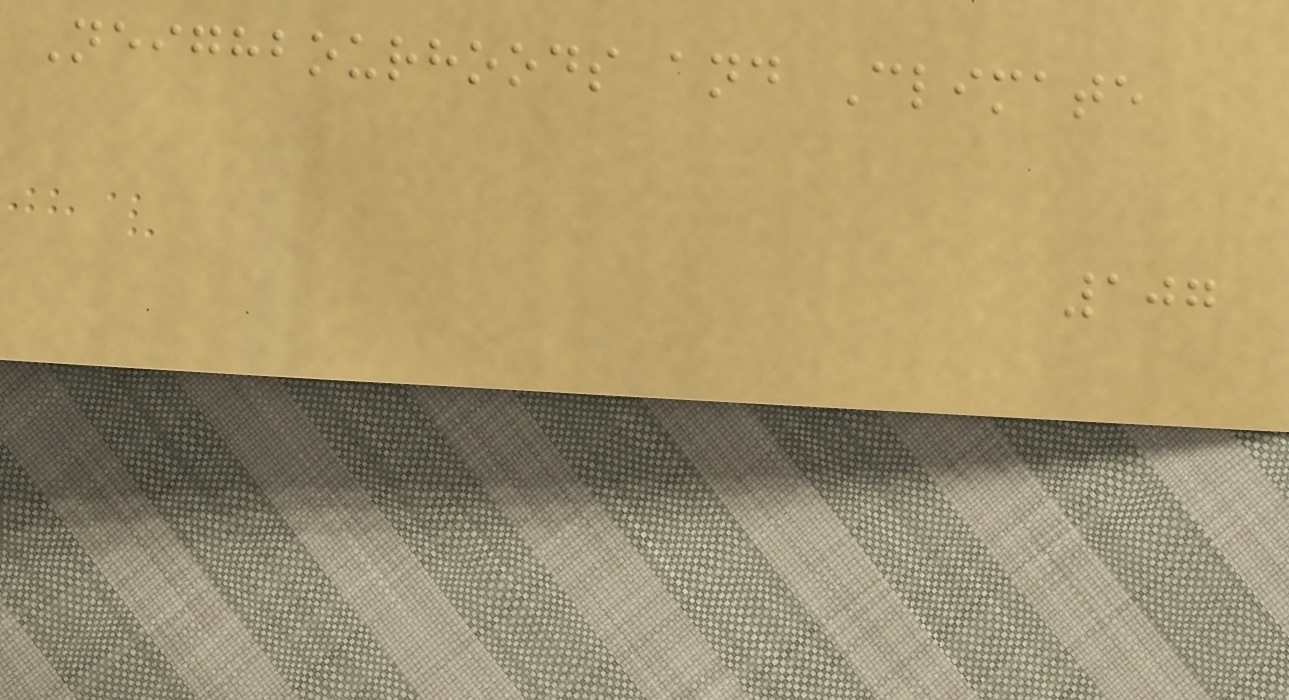Neighbourhoods and Climate
107
